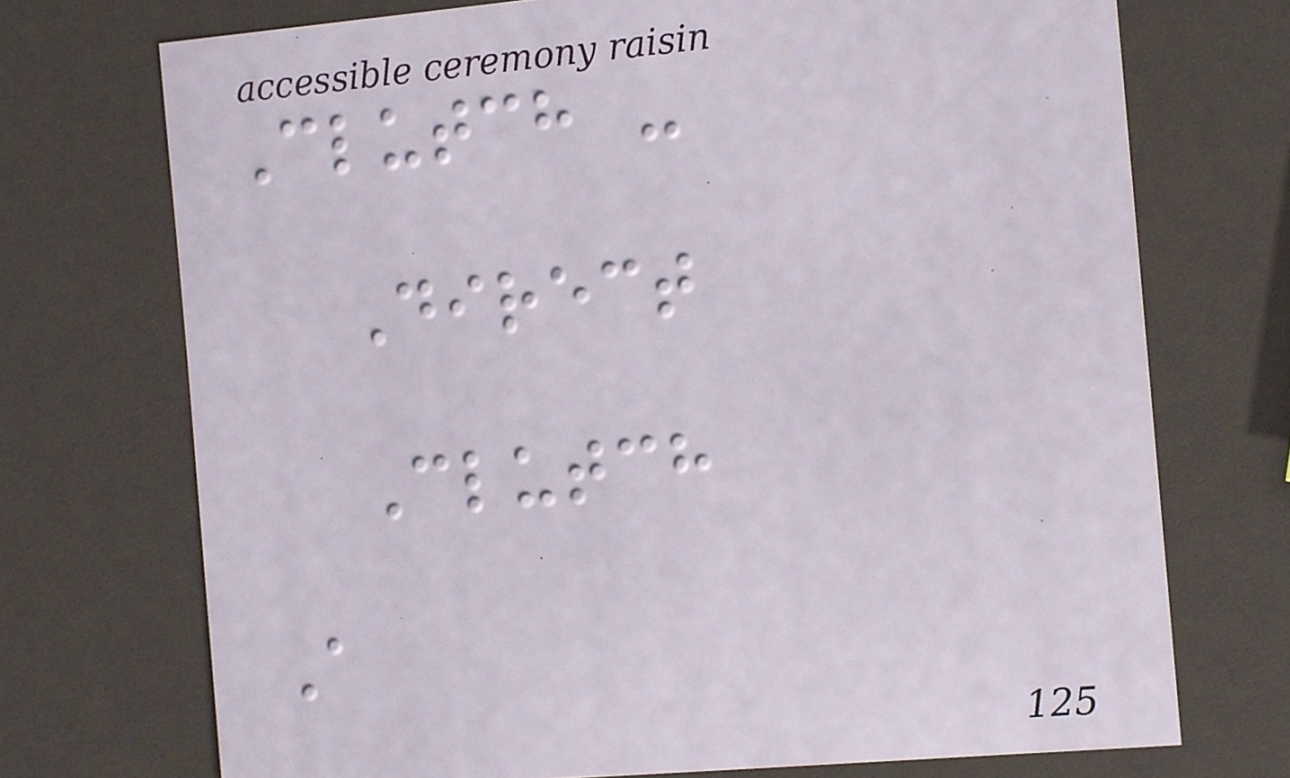Clutch -
Direct
Clutch
A
